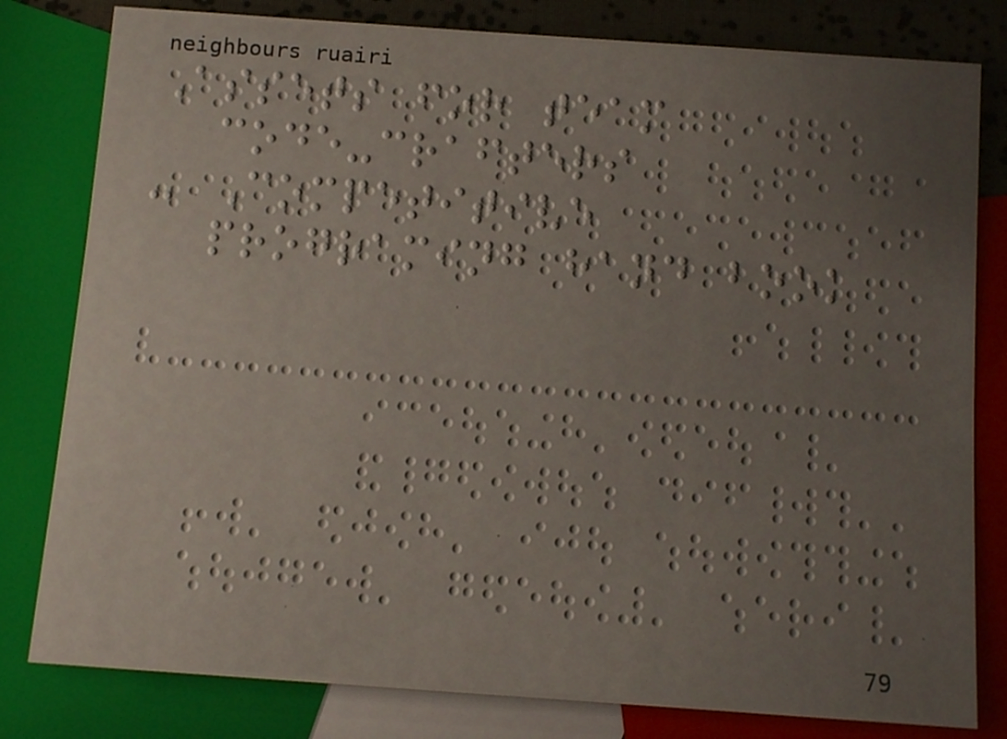Assets for team
code-crafters
- Competitive
programing hand book
